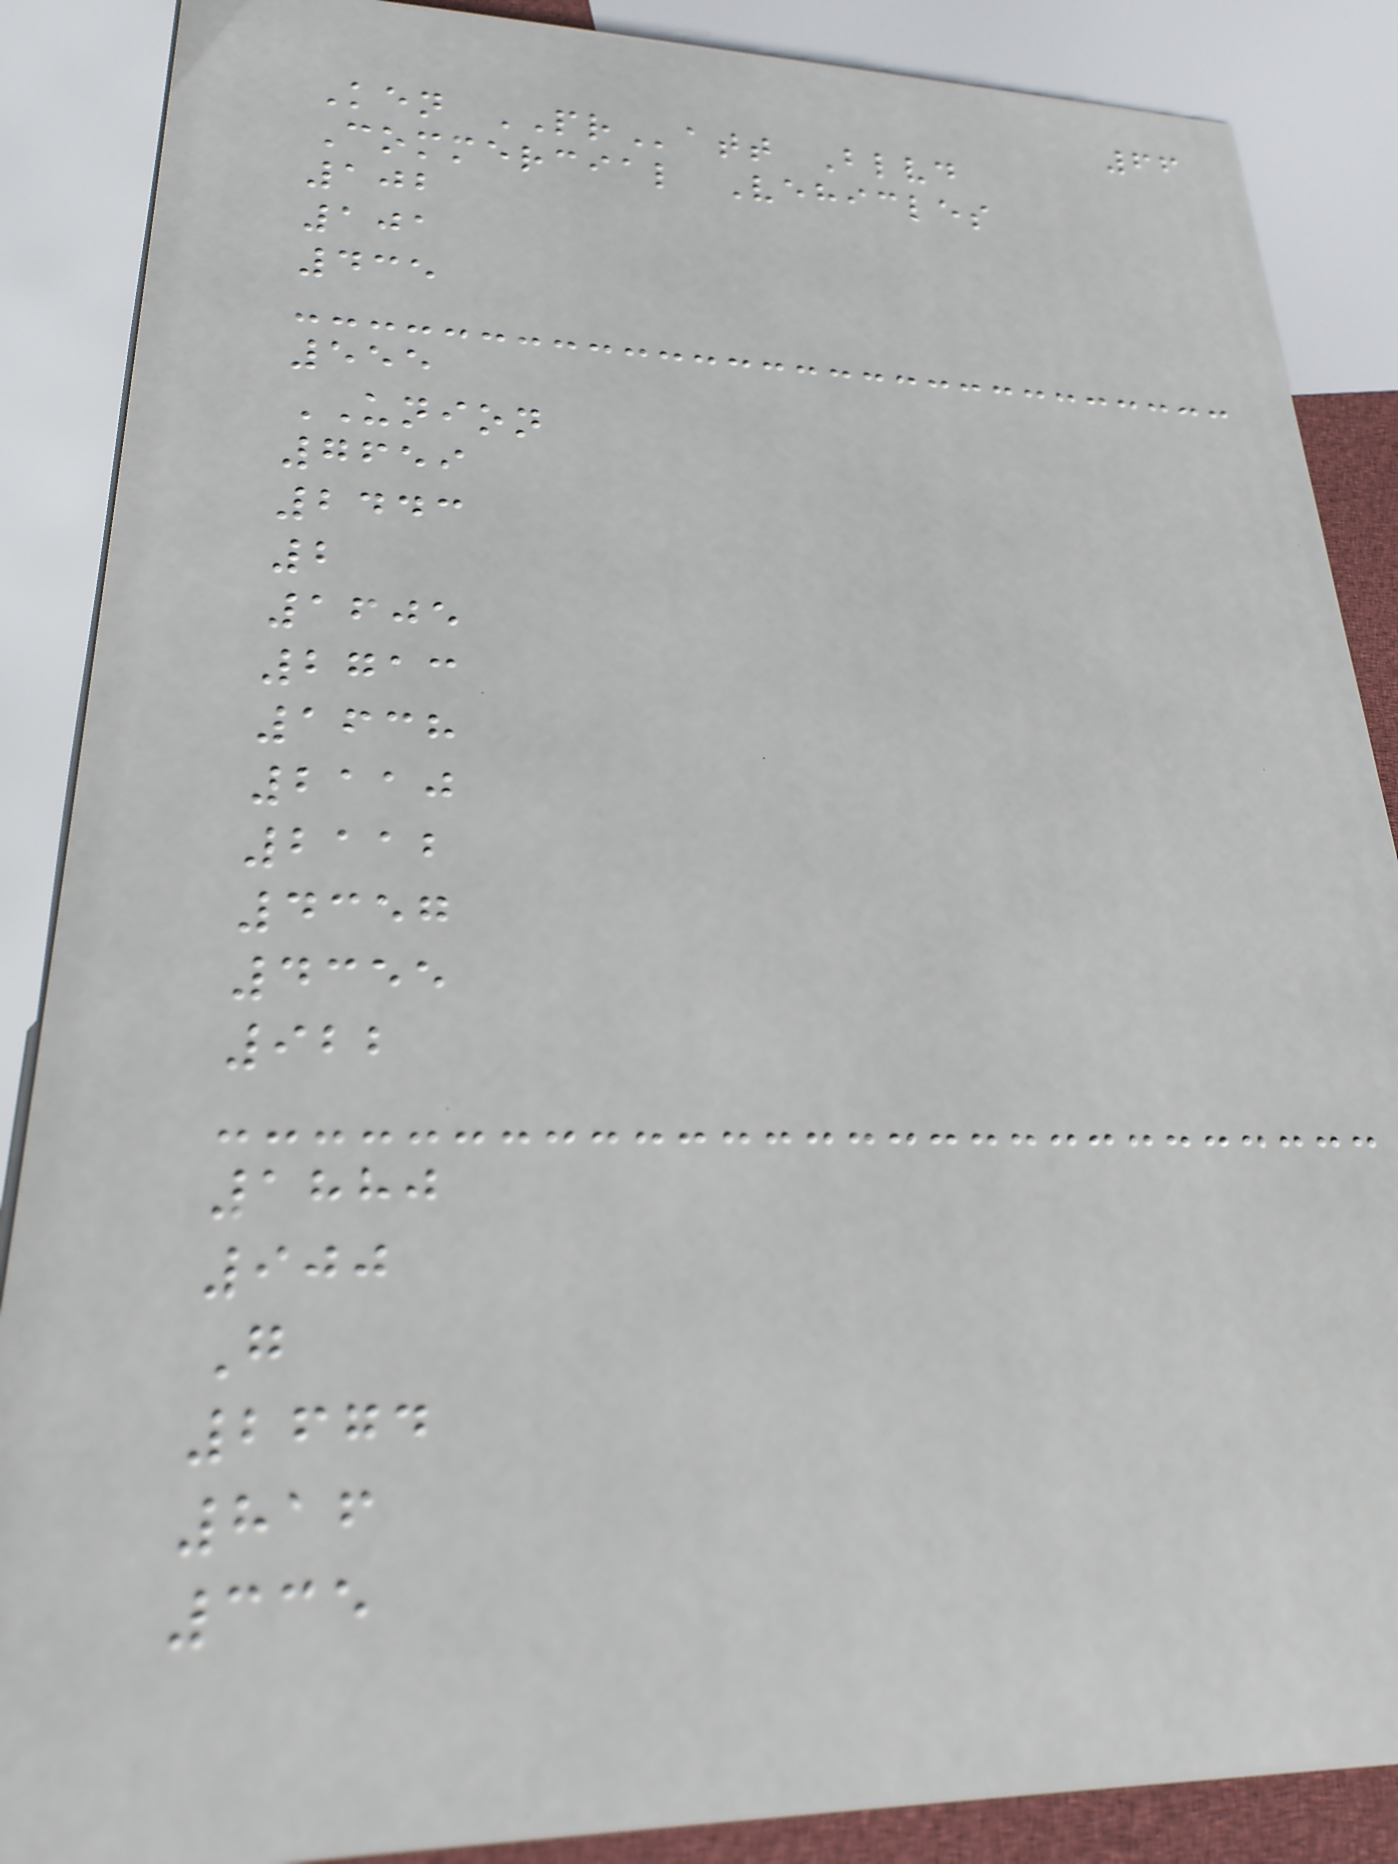66
Ken PRatt Blvd
Commercial Vehicles
102
101
435
555
UNION
7659
2443
2
1605
2713
1638
2110
2112
4357
4355
922
1880
900
G
2674
816
335
